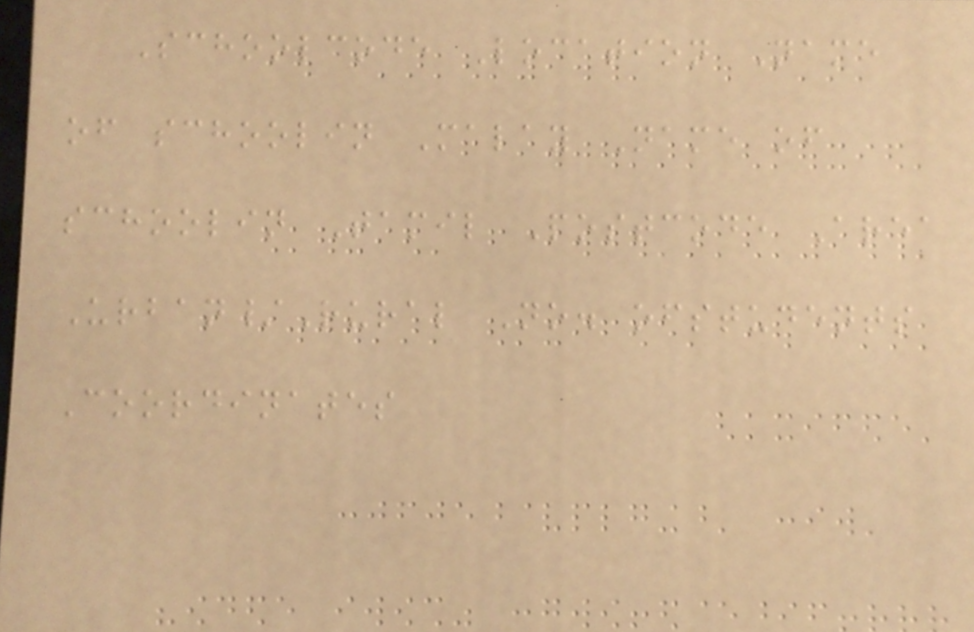Schoolcode Location Name
of schoolin Malay Name of
schoolin Tamil Postcode Area
Urban/Rural No. ofstudents
Coordinates
